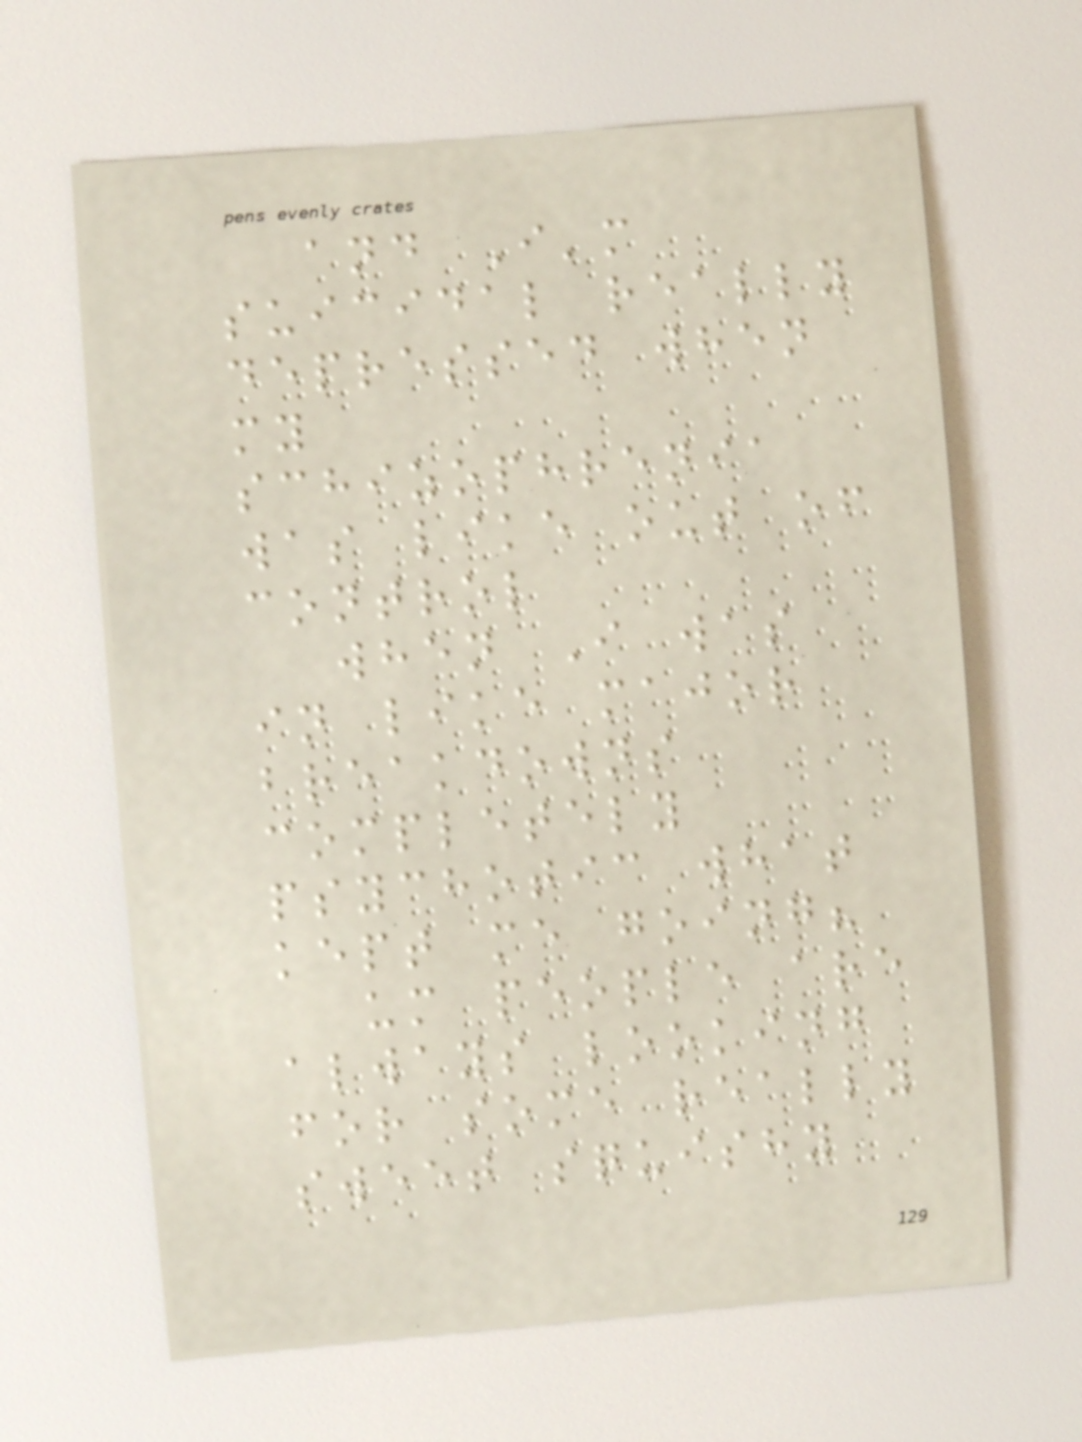and I'm
suicidal really
depressed when
my
schizophrenia
was like out of
control
when I was
in like major
breakdowns
completely
psychotic what
kept me going?
um people are
always looking
for some really
sweet squishy
